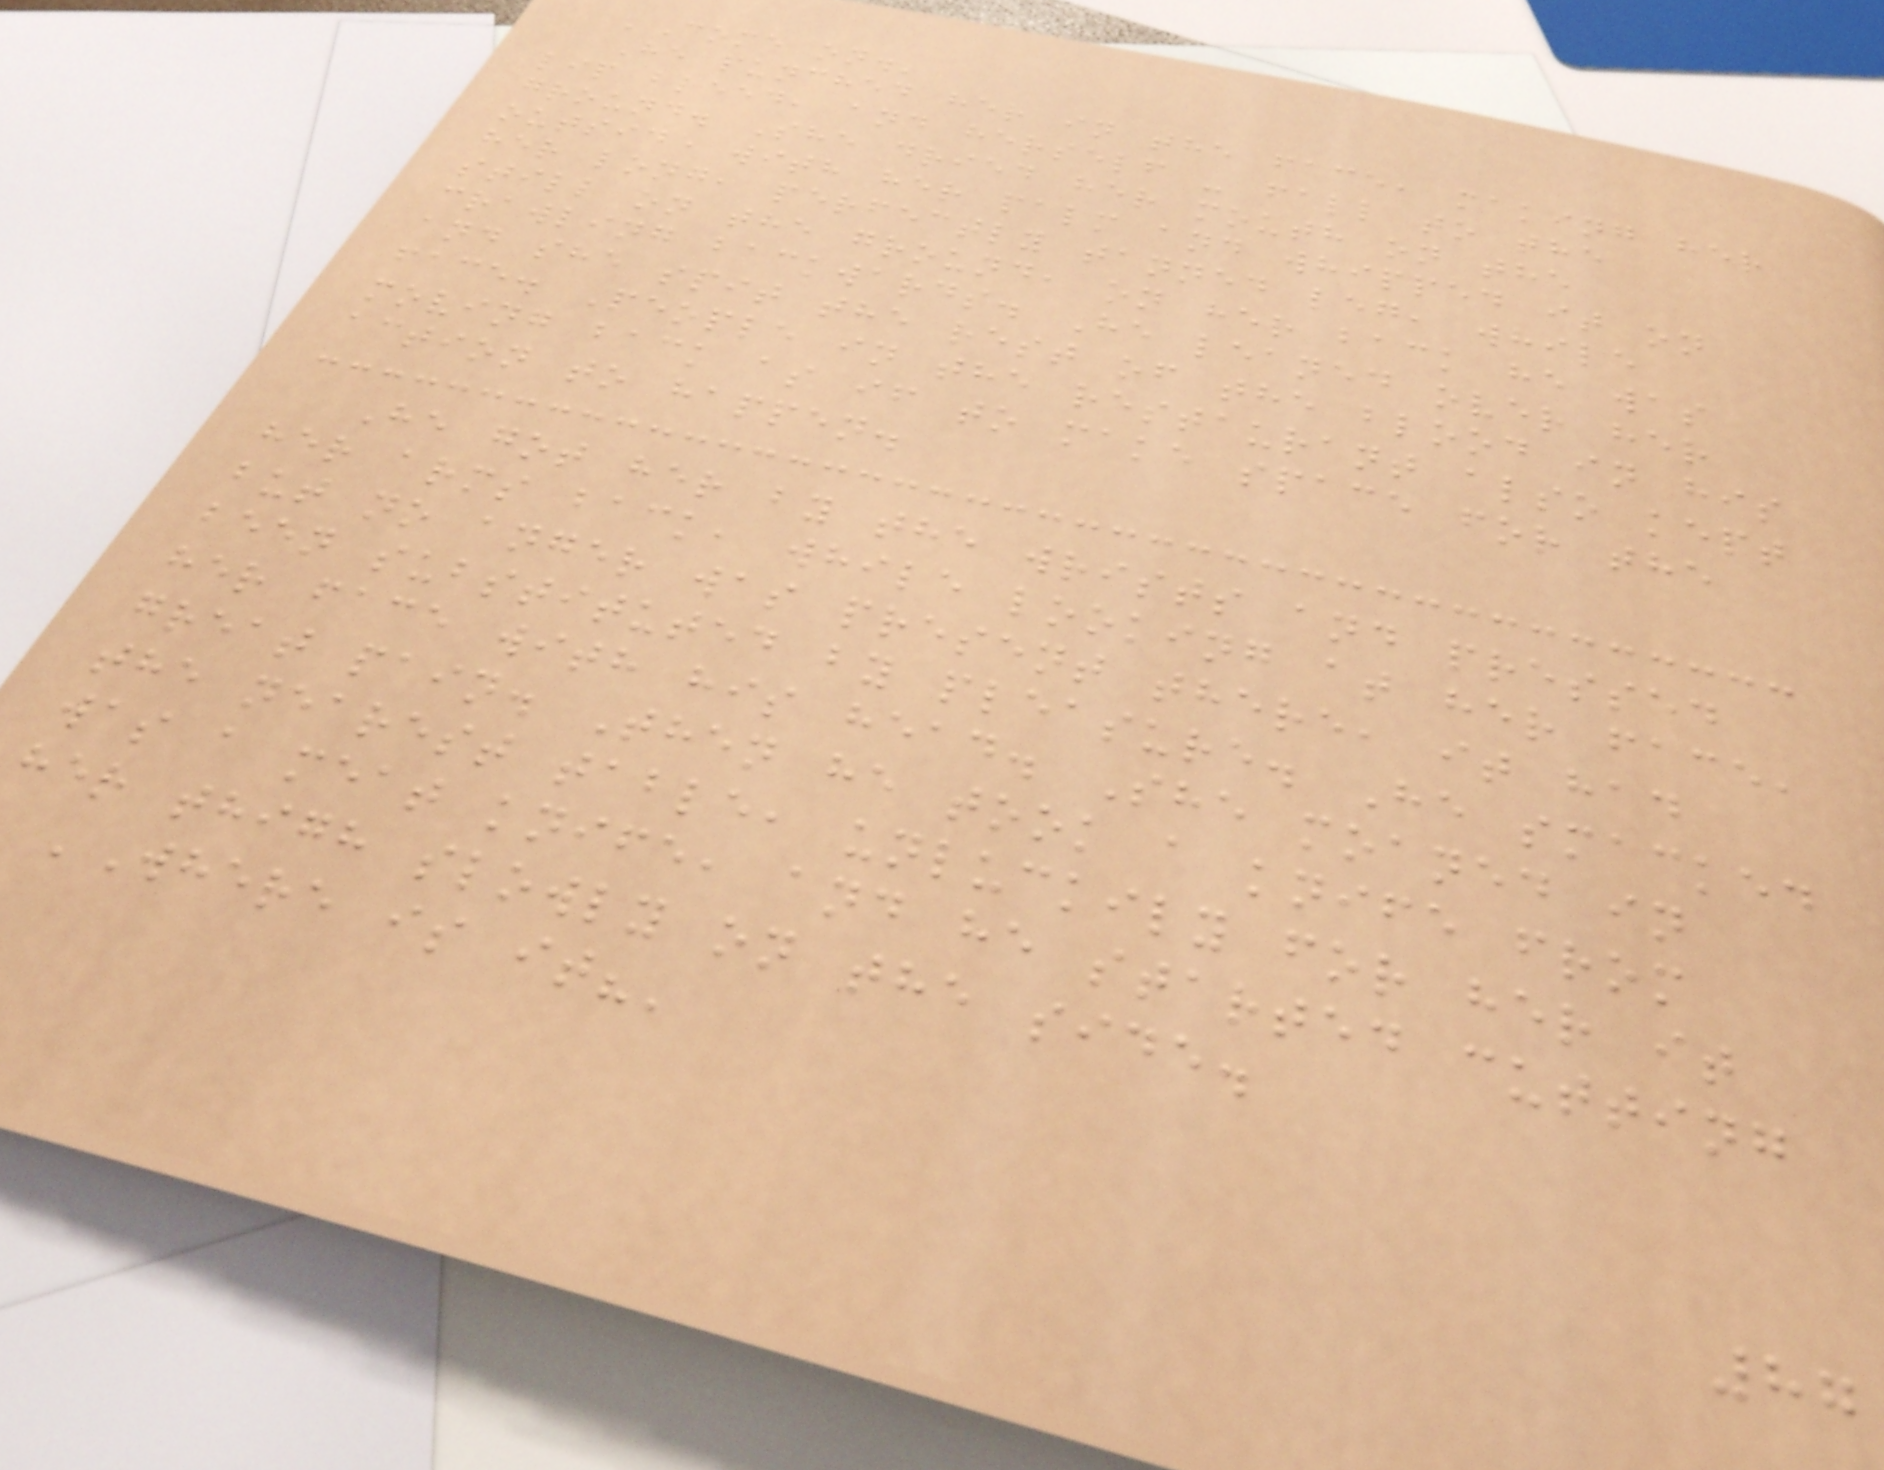'Come on.'
He punched her in the face, making her
lip bleed, and herself - fall to the
ground. She dried her mouth on the
outside with her palm and whipped it on
her long, perfectly tanned leg, while
still on the ground, on her back he was
crawling backwards. He leaned over her
and she spit the rest of the blood in his
face. People in the restaurant also kept
moving back as if to make space for the
action to happen.
He got her by the wrists and pressed
her arms back, while looking at her face,
but no anger was present there, it had
been substituted by pleasure. He smacked
her face with his head. She moaned in
great pain. Then he took a knife from
the nearest table, unluckily for her it
was a meat knife, and he started cutting
her thigh slowly on the side.
'Where is it?'
87
